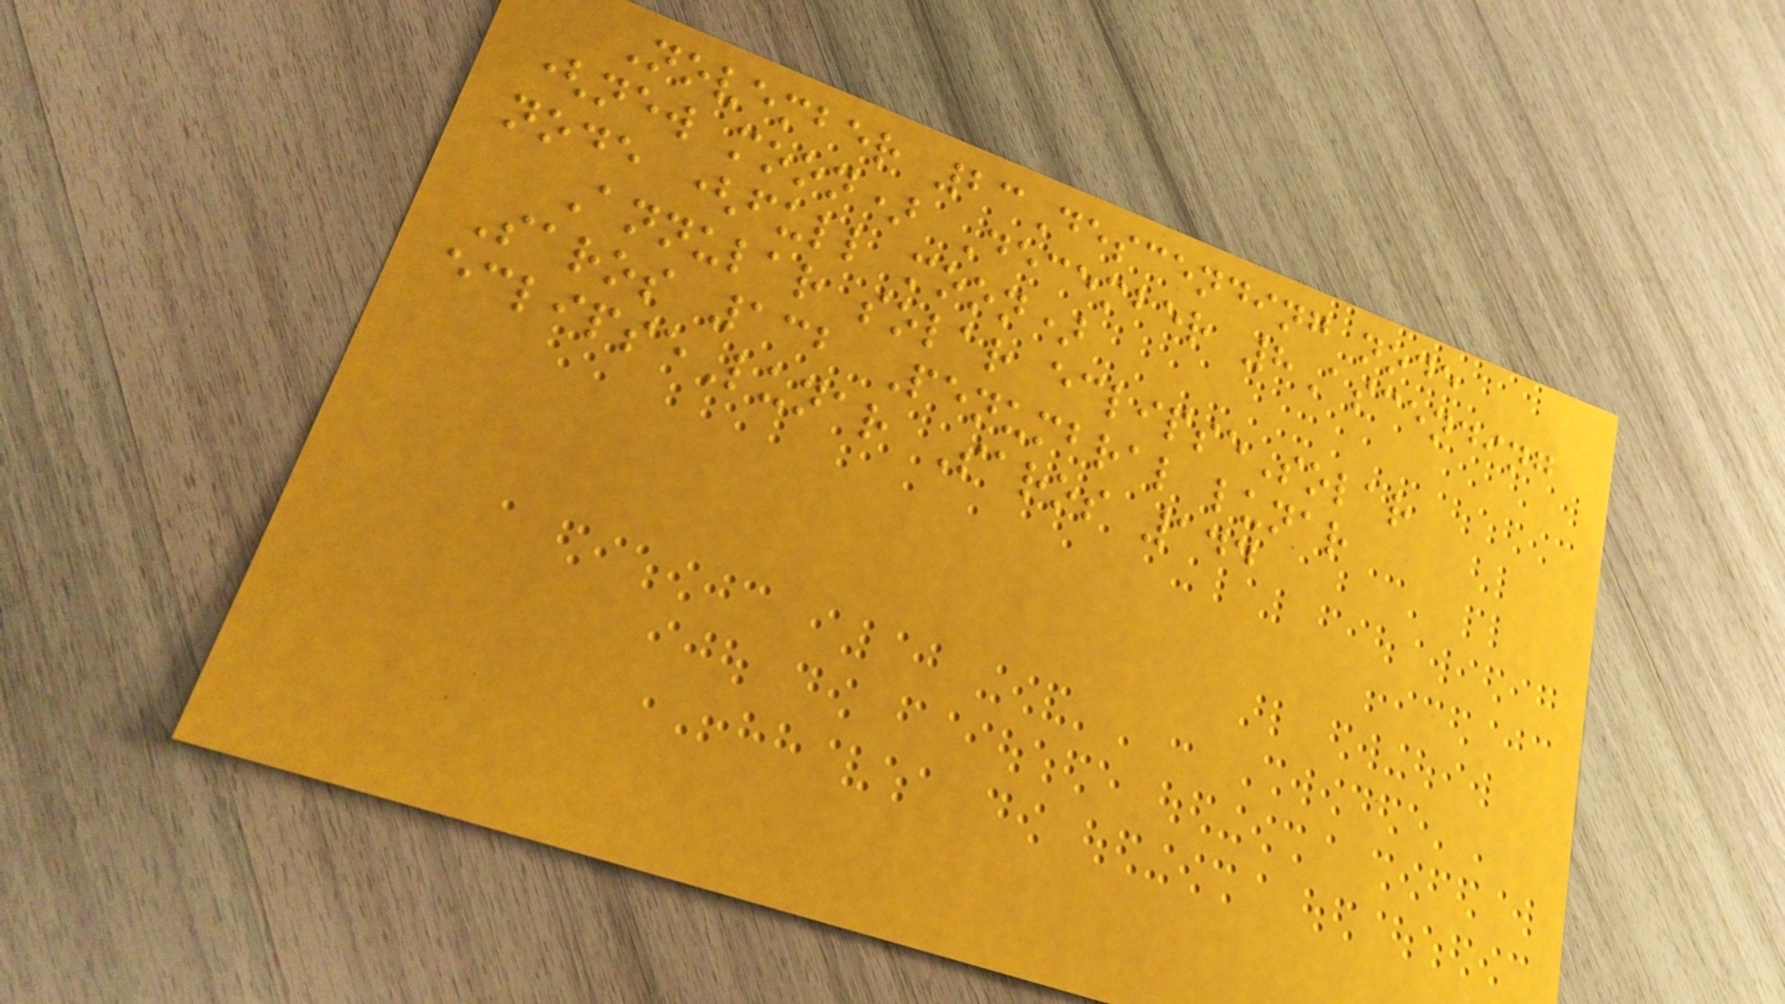November 23Descending node
(new moon) December 8Ascending
node (full moon)
Annular solar eclipseSolar
Saros 132 Penumbral lunar
eclipseLunar Saros 144
